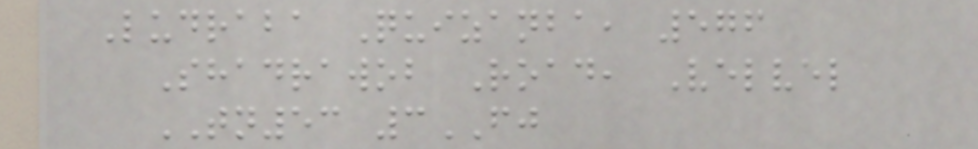Ludraba Quizanba, 576
Shadrawob Road, Velvel
TN53 3FJ
